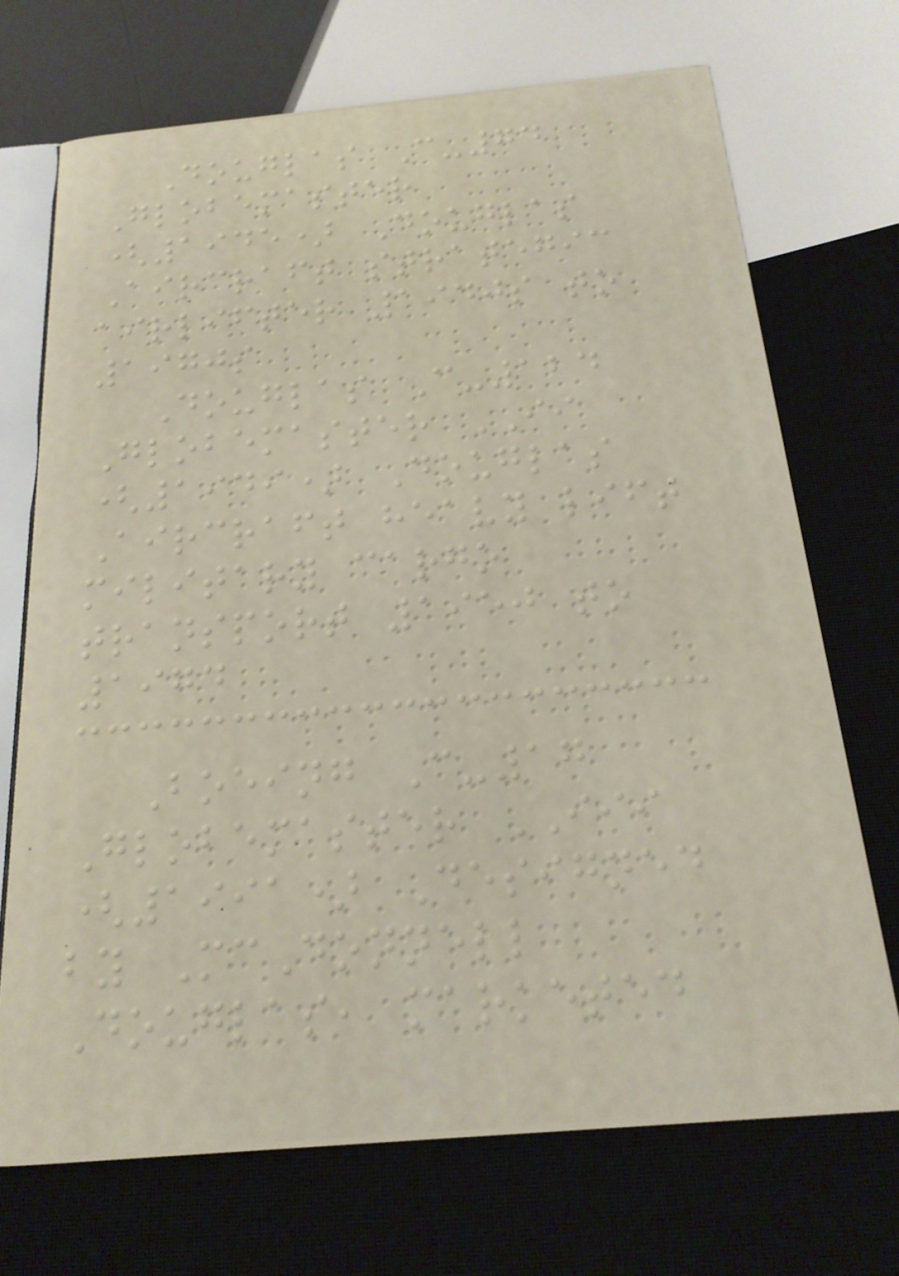Douglas C-74
Globemaster
(1945) Douglas
Aircraft strategic
airlifter 1940s to
1970s
Douglas C-124
Globemaster II
(1949) Douglas
Aircraft heavy lift
military cargo
transport 1950 to
1974
Boeing C-17
Globemaster III
(1991) Designed
by McDonnell
Douglas, marketed
